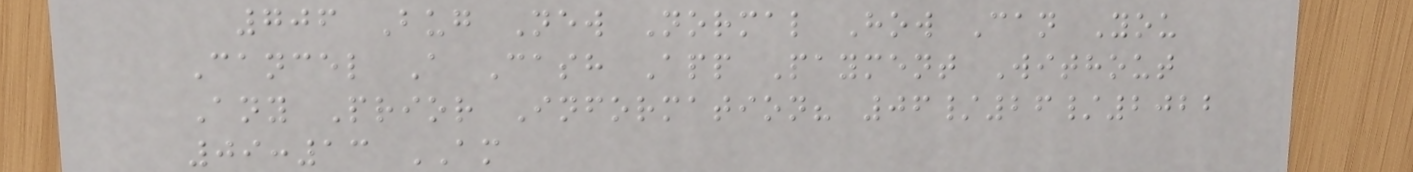706 Bug New Normal How Can You
Cancel A Cash App Payment Without
Any Prior Information? 06/26/2022
09:13 AM
